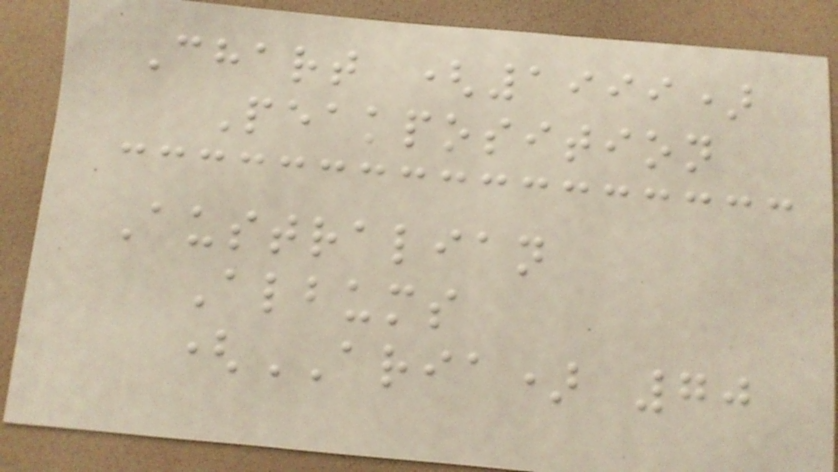Chart (1999)
Peakposition
Australian
Albums
(ARIA) 70
